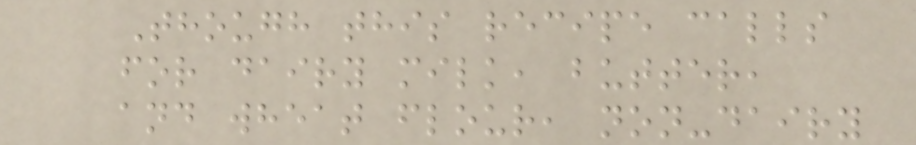Though this recipe calls
for dairy milk, butter,
and wheat flour, non-dairy
